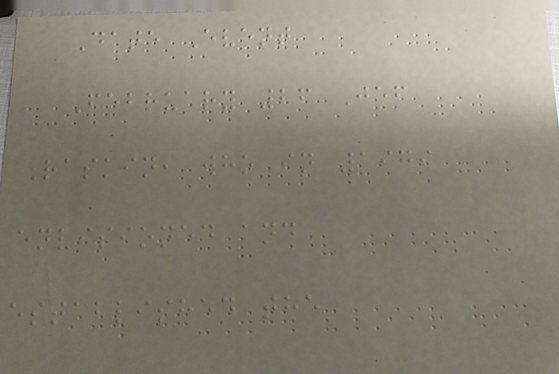Date Event
February 26 Jef
Raskin, who in 1979
envisioned and
established the
